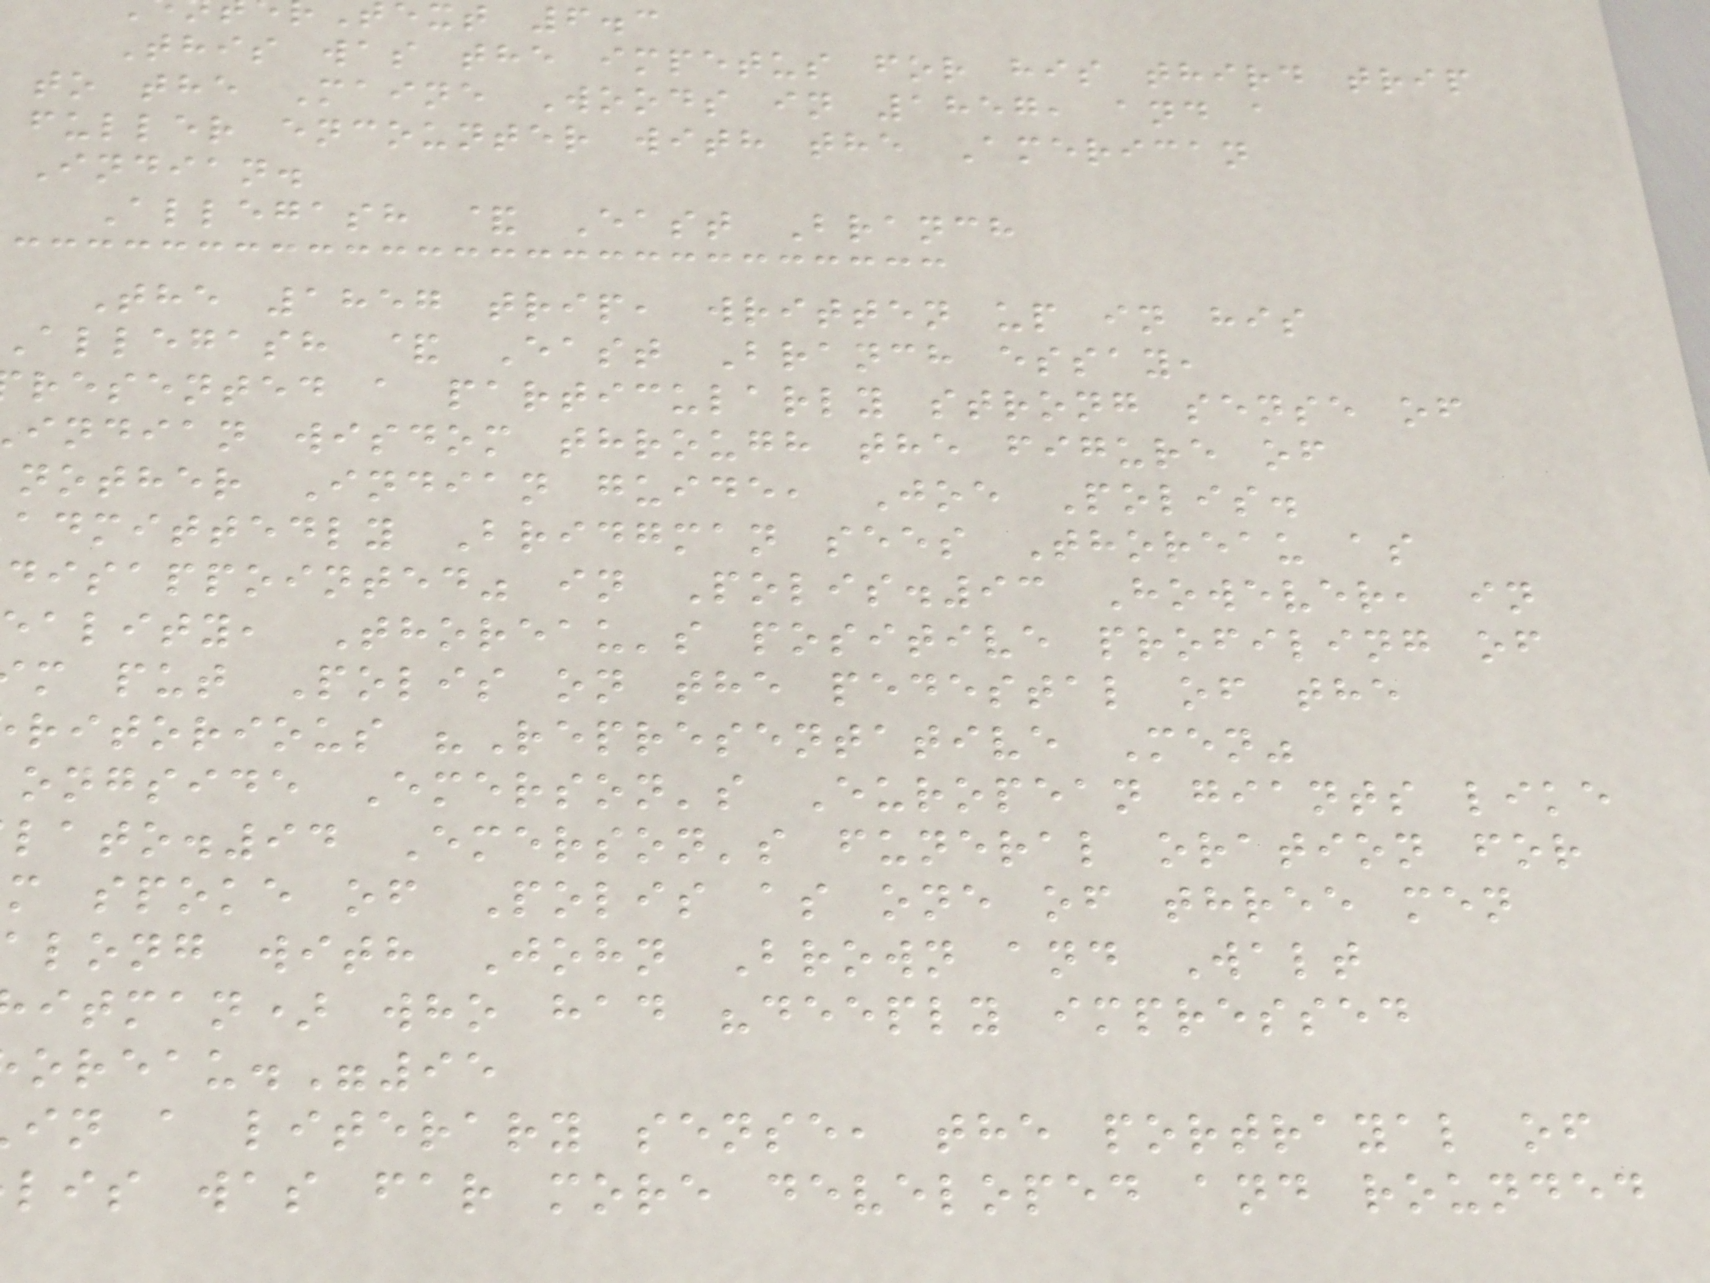ext 6.3
This was the impetus for his third trip
to the Maine Woods in 1857, and a
fuller encounter with the American
Indian.
Allegash & East Branch
The 1857 trip, written up in his
allegash & East Branch essay,
resented a particularly strong sense of
indian wisdom through the figure of
nother Indian guide, Joe Polis.
admittedly Bridgman sees Thoreau as
disappointed" in Polis.93 However, in
ality, Thoreau's positive profiling of
m put Polis on the pedestal of the
ritorious "Representative Men"
ongside Emerson's European giants like
lato.94 Emerson's funeral oration for
m spoke of Polis as one of three men
along with John Brown and Walt
itman) who had "deeply impressed
oreau."95
in a literary sense, the portrayal of
lis was far more developed and rounded
